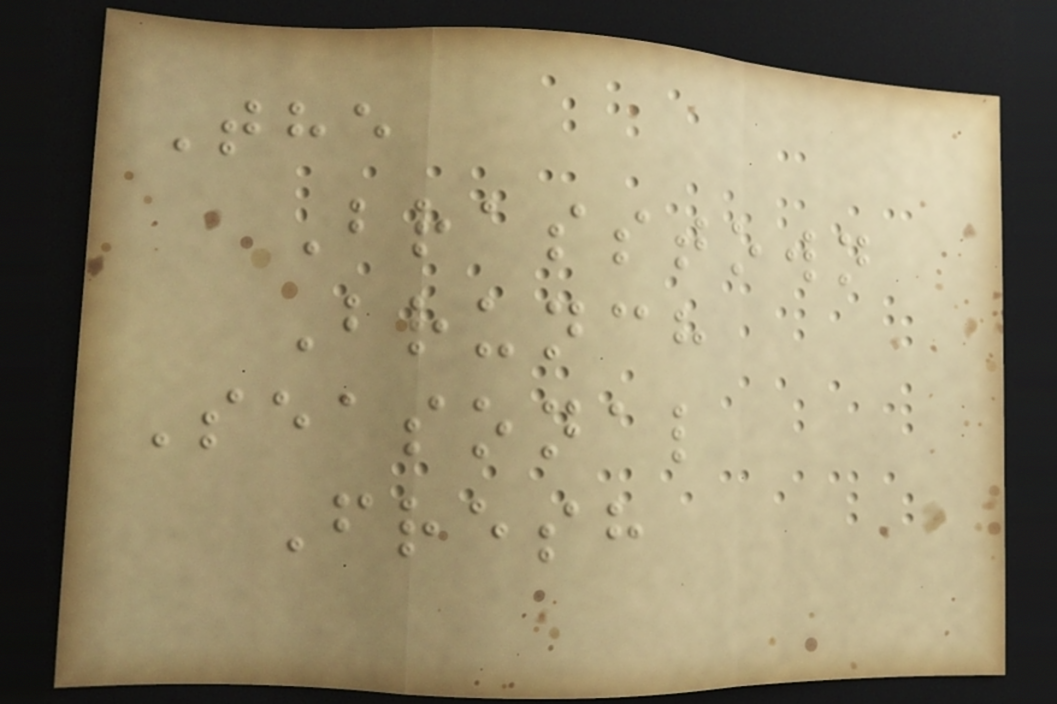The
Brasstown
Brunch
Seasonal
Fresh
